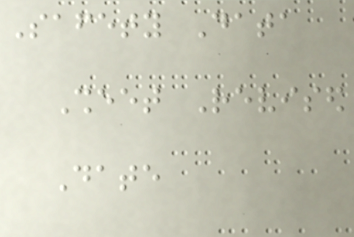Safety Data
Sheet Revised
Date
